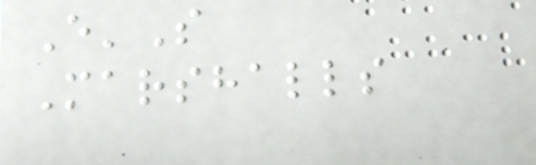E'S
Marshalls
